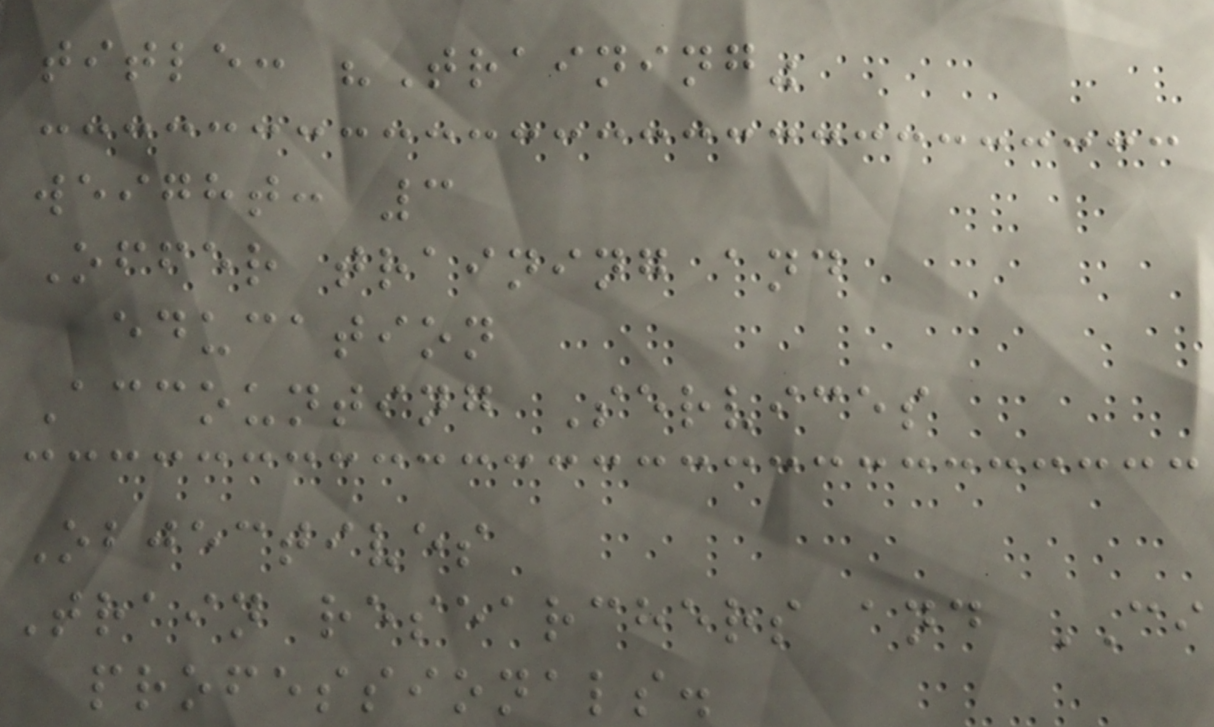title: "Training"
weight: 3
Offer training and
education
Accounting Services
Objectives
Train researchers and CI
professionals.
